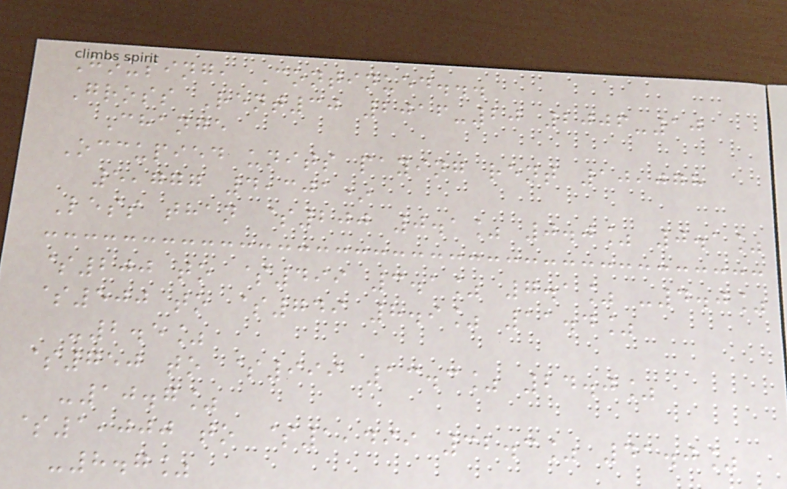Housing, Continued...
Gross Rent30 2016-20 2006-10
Change
Occupied units paying rent 10,078
5,777 4,301*
Less than $200 0.1% 0.0% 0.1%
$200 to $499 3.1% 7.1% -4.0%
$500 to $749 8.9% 11.4%
-2.5%
$750 to $999 13.3% 24.0%
-10.7%
$1,000 to $1,499 32.3% 41.0%
-8.7%
